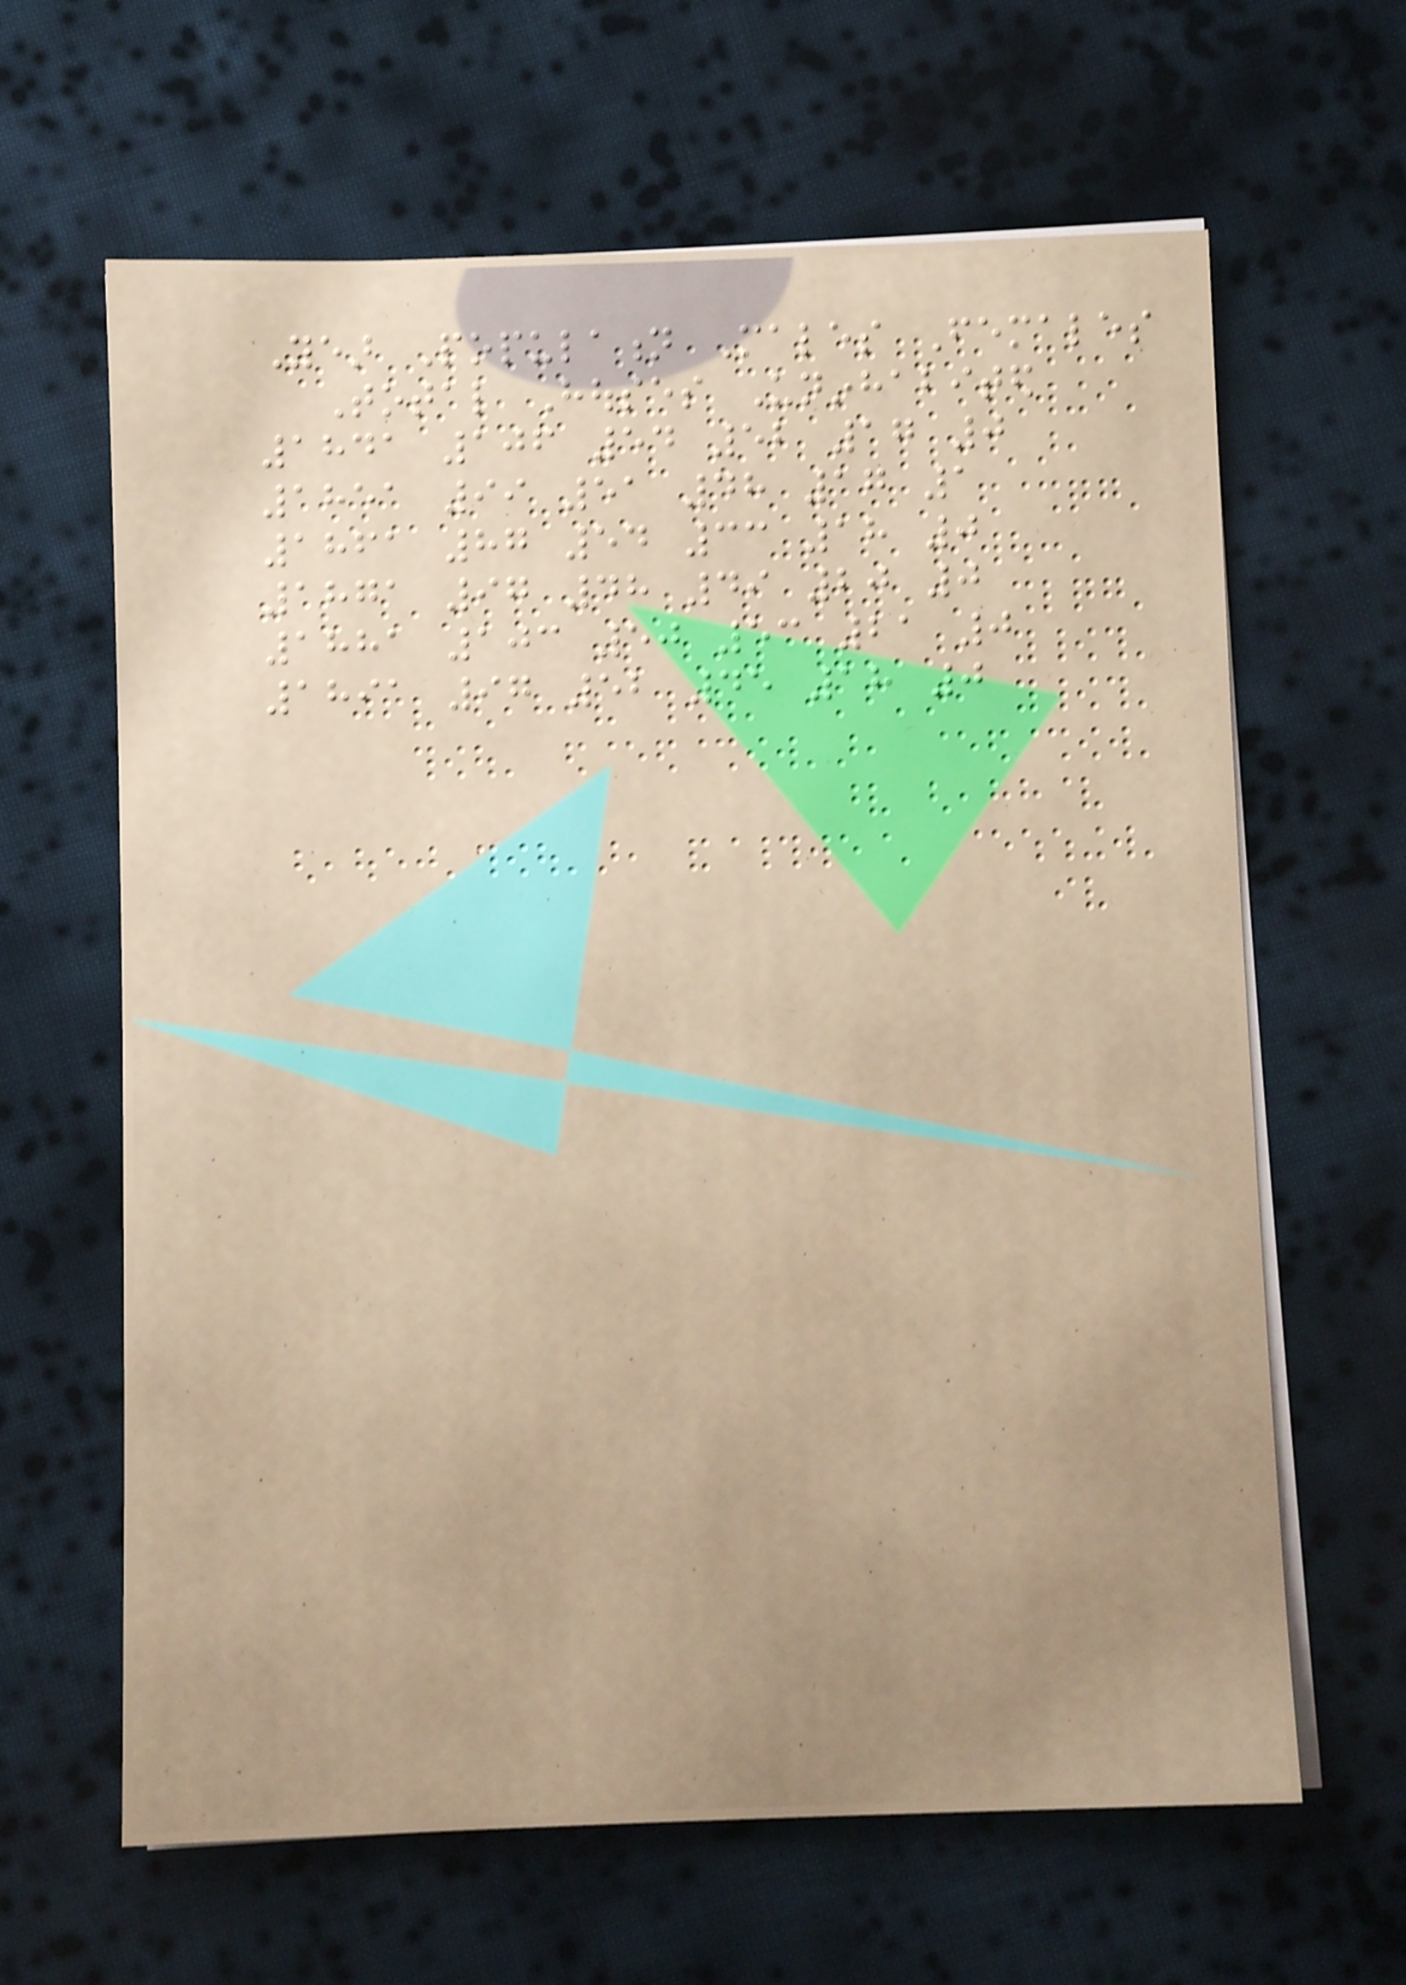Year Population Males Females
Total Houses Uninhabited
1841 106 54 52 17 0
1851 99 51 48 17 1
1861 87 54 33 18 0
1871 97 48 49 20 0
1881 103 50 53 21 0
1891 97 52 45 18 0
